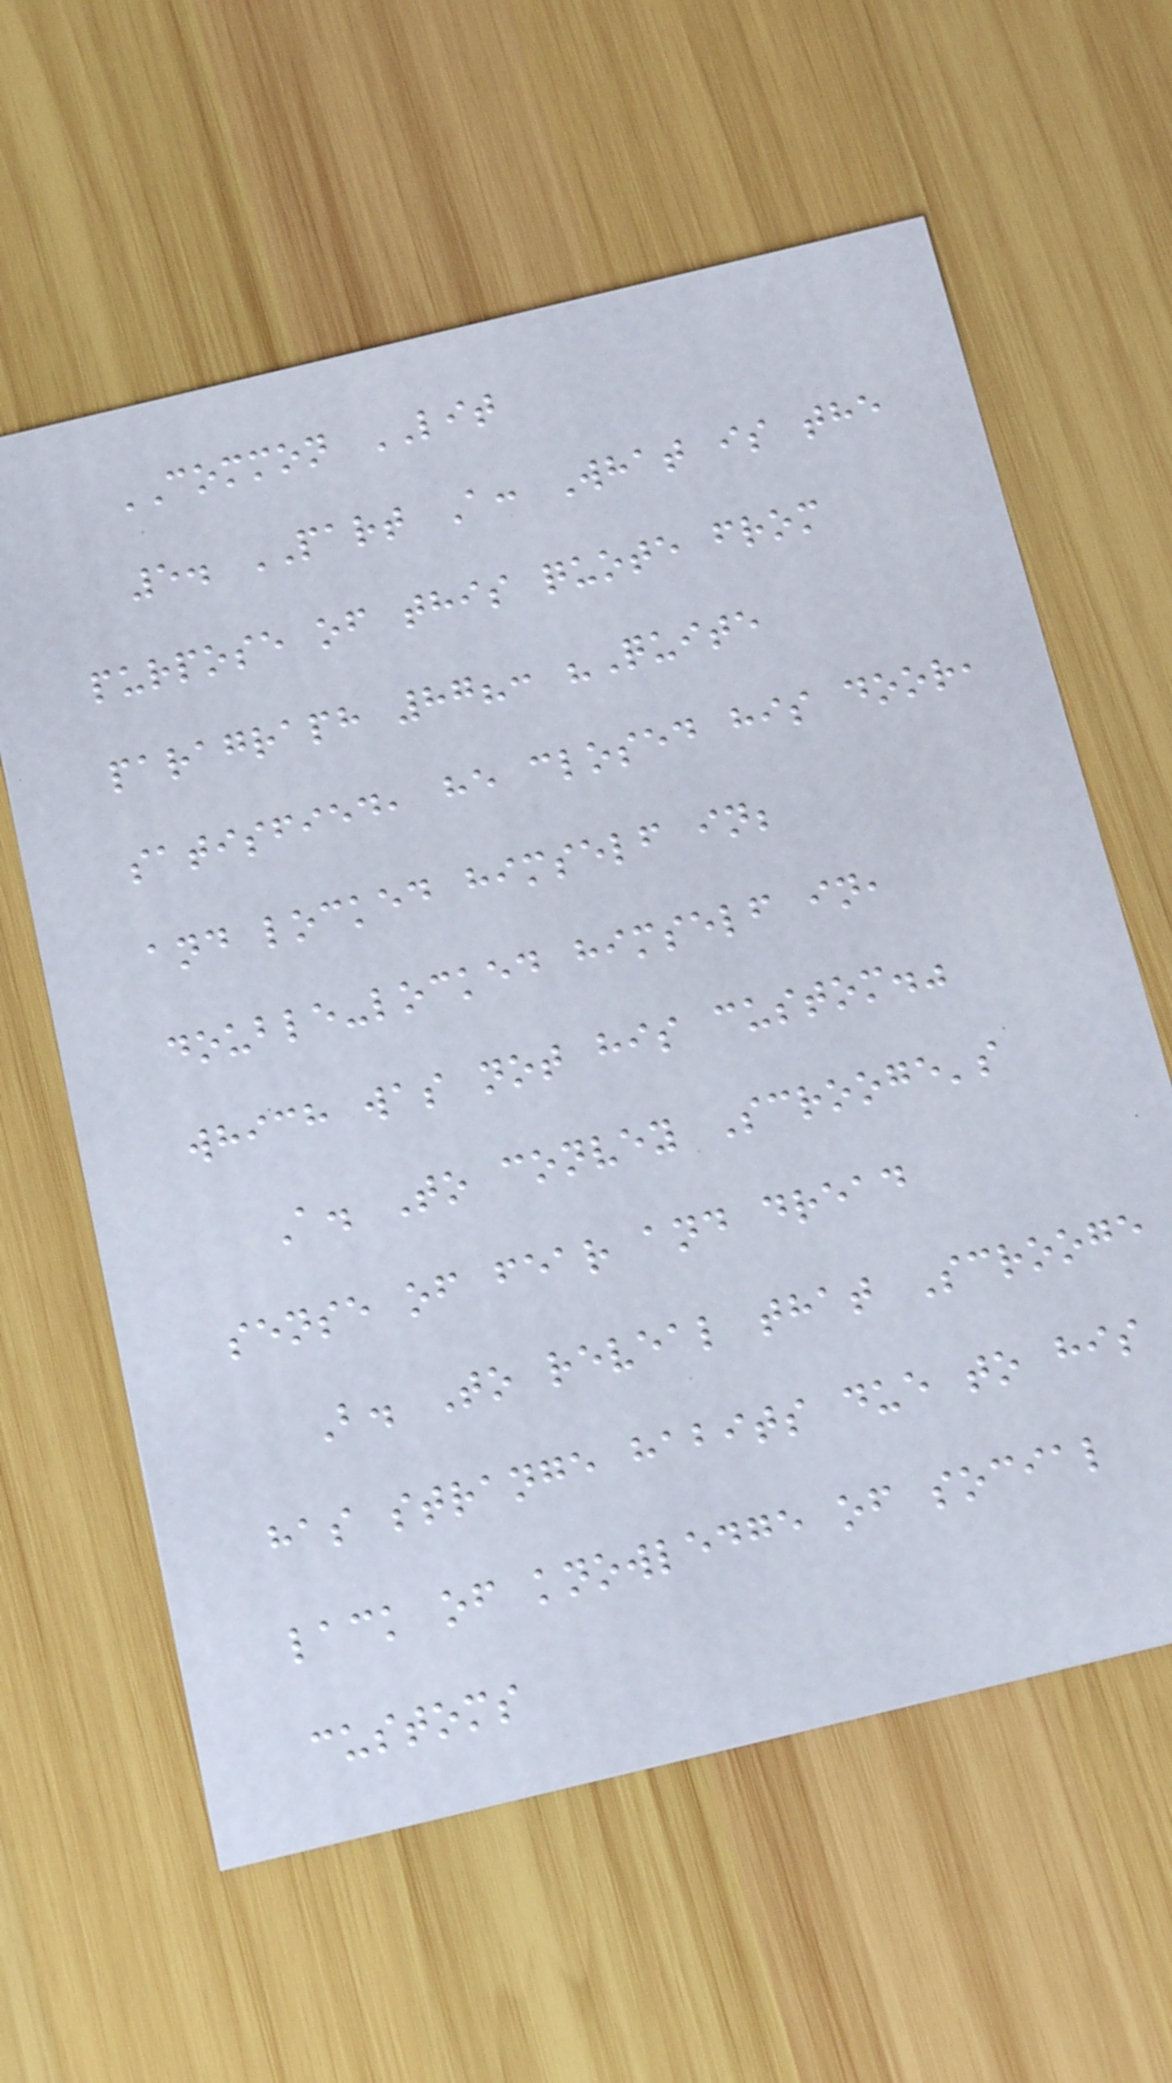COMMON LIT
5. PART A: What is the
purpose of this quote from
paragraph 87?: "Quite
satisfied, he closed his door,
and locked himself in;
double-locked himself in,
which was not his custom."
A. To convey Scrooge's
sense of fear and dread
B. To reveal that Scrooge
has strange habits due to his
lack of knowledge of social
customs
